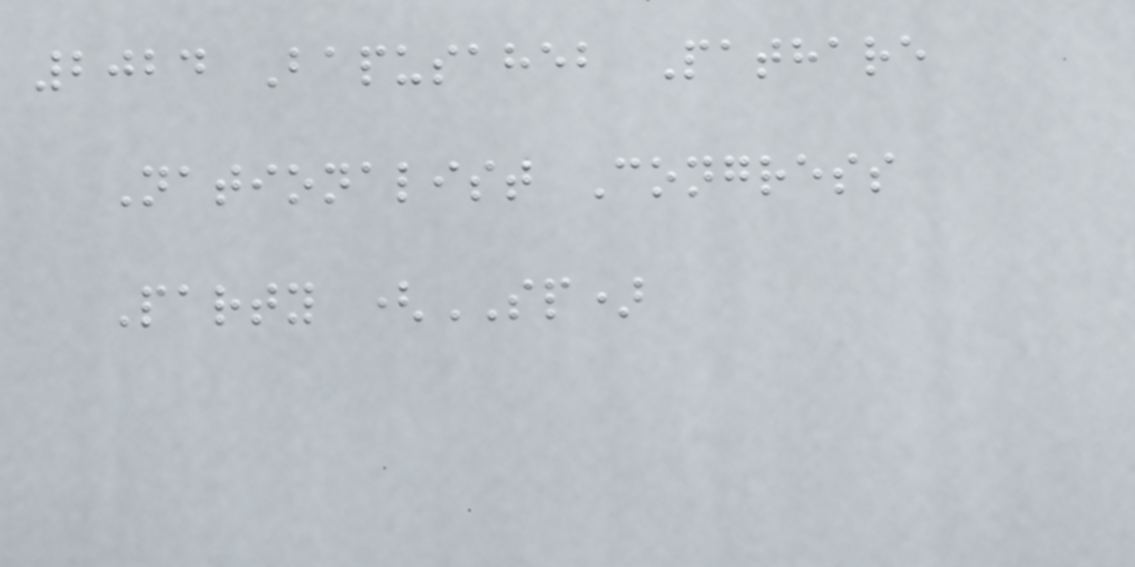2024 Bapusaheb Pathare
Nationalist Congress
Party (SP)
